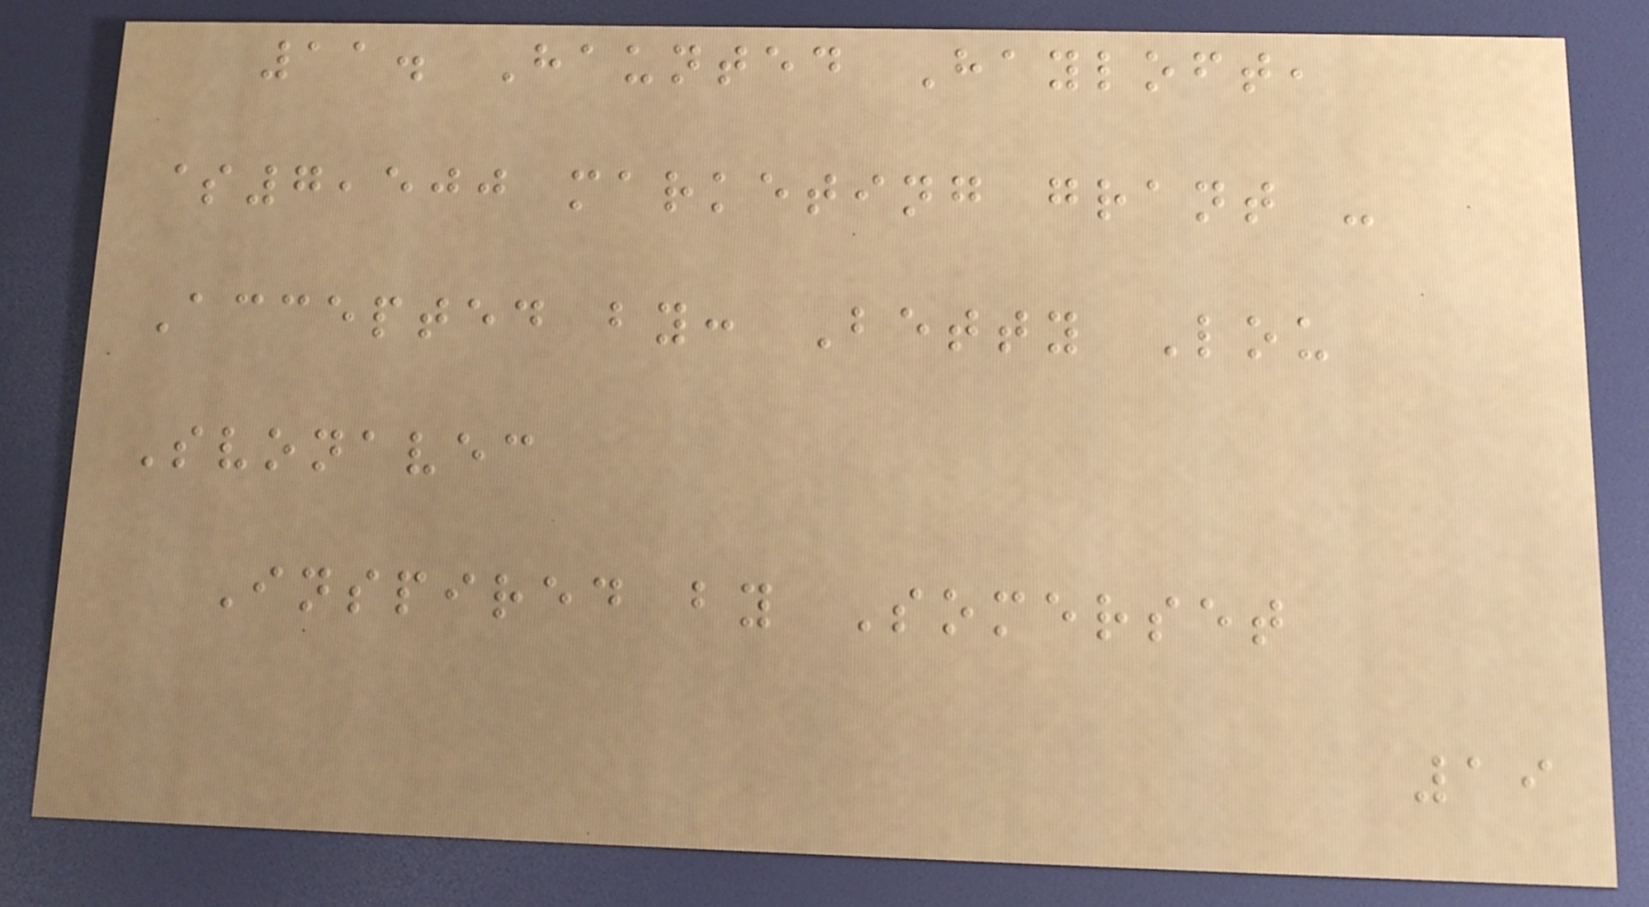11. Haunted Hayloft,
$7,500 marketing grant -
Accepted by: Betty Lou
Svonavec
Inspired by Somerset
19
